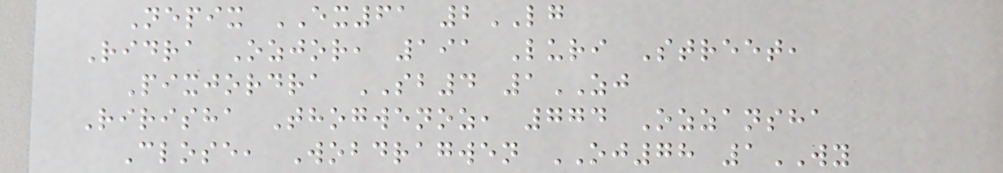Nepix EX61 2LG
Ridra Ozjor, 191 Luri Street,
Pixjordra SB4 1ZJ
Ririsha Thogwenoz, 774 Ozzansha
Close, Wobdragwen OJ78 1WY
